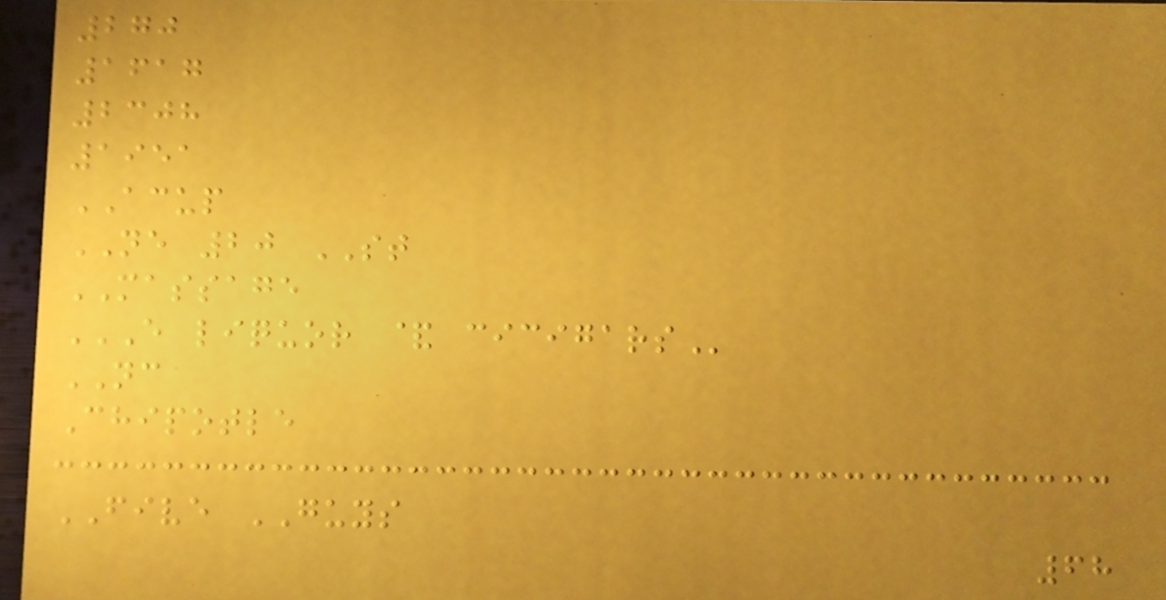270
1617
2308
1951
ACUP
NE 20 ST
MASSAGE
E LIQUOR & CICIGARS
NC
Chipotle
FIVE GUYS
68
